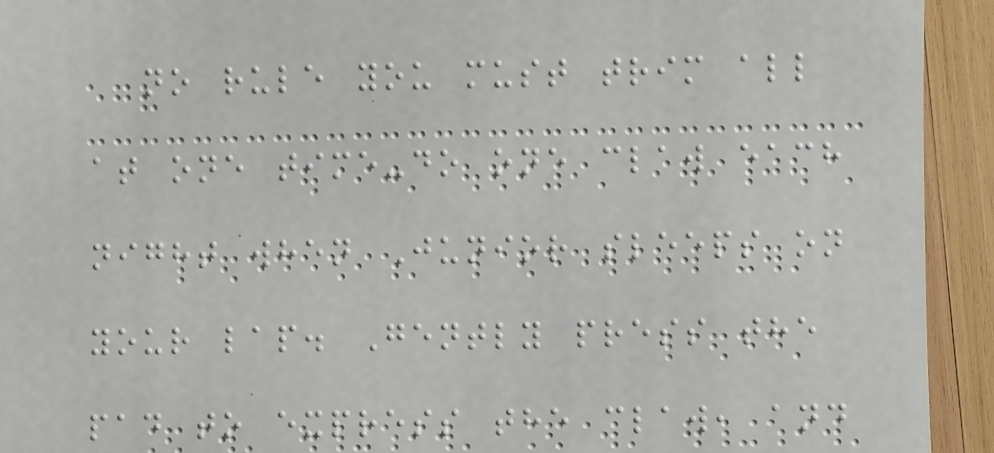no rule you must trim all
at one time-do one claw each
night when Junior sleeps on
your lap. Gently press the
pad to express the claw, and
